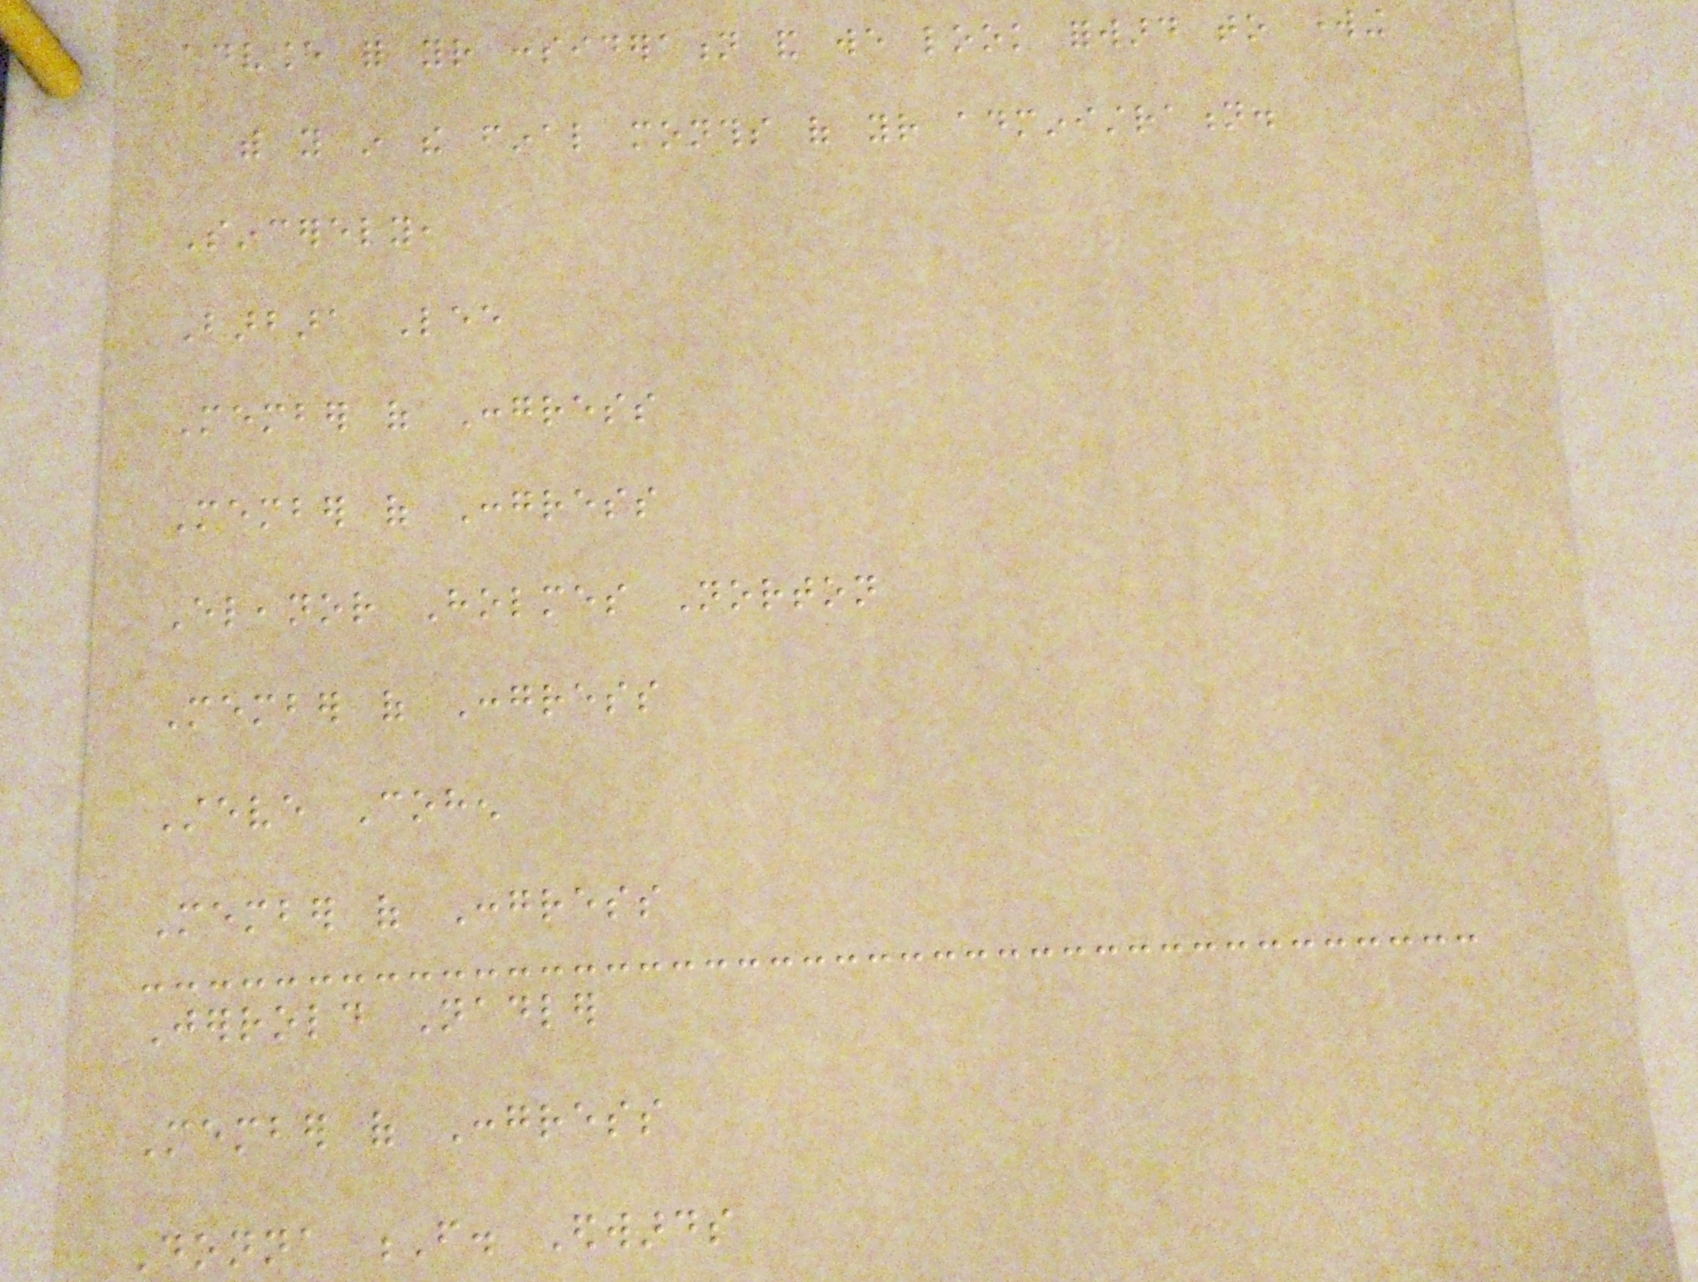advance for your consideration and we look forward to working
with you in the final months of your administration.
Sincerely,
Barbara Lee
Member of Congress
Member of Congress
Eleanor Holmes Norton
Member of Congress
Steve Cohen
Member of Congress
Jerrold Nadler
Member of Congress
Donna F. Edwards
